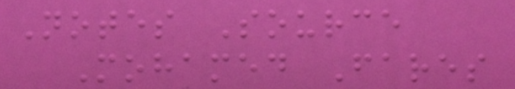Notes Source
Mohamed Fares
